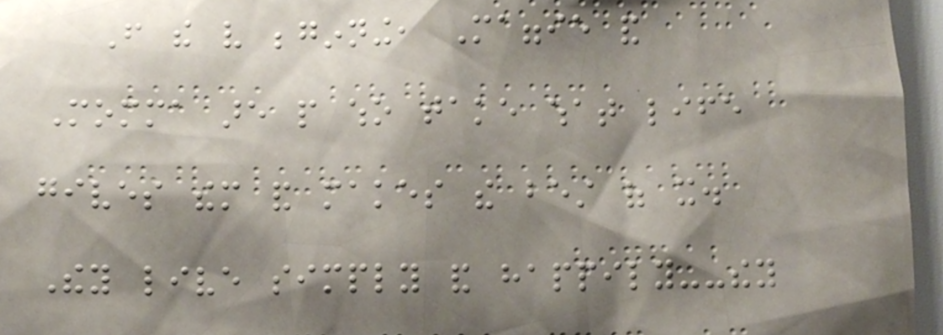From the very beginning, Maggie and
Momma are people who take what life
gives them and makes the best of it.
They live simply and happily--they
